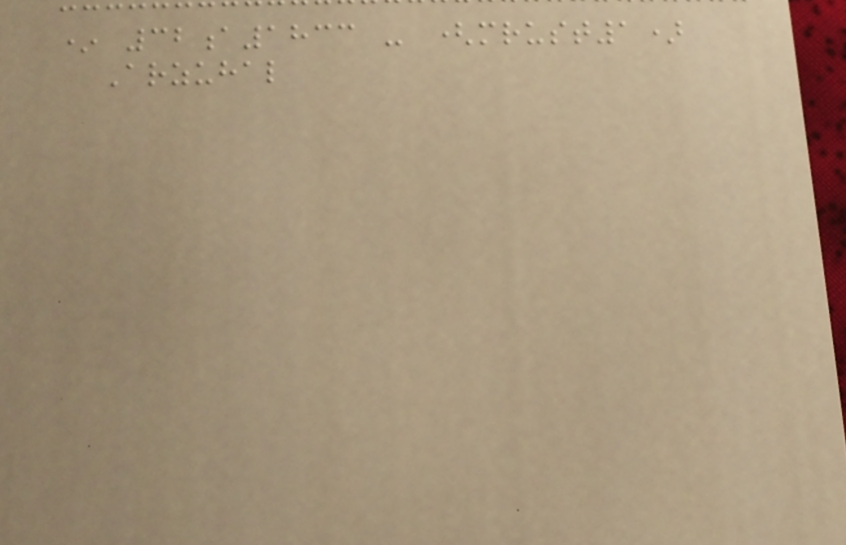* 32a1833 - (mrust1)
Arzuhal
